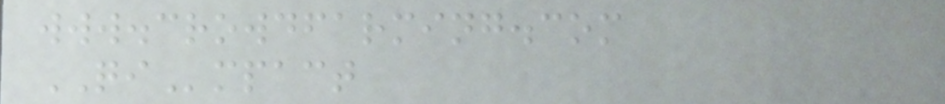www.crowdfarming.com
QImpact
